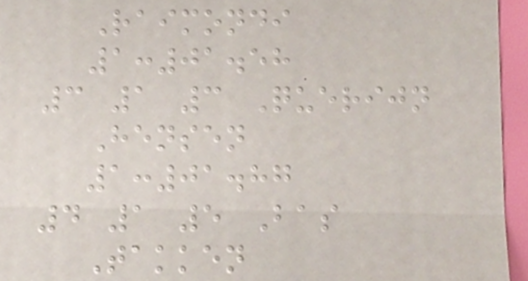Raimondi
1:01.58
3 1 3 Querijn
Hensen
1:01.87
4 1 5 Bas
Takken
